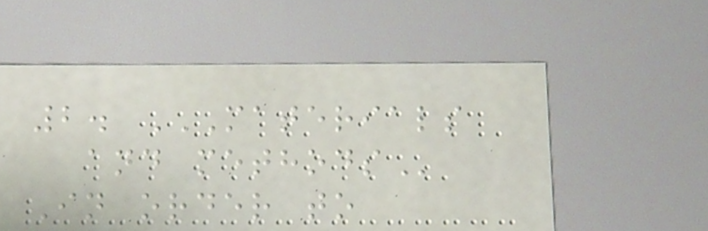2. MATERIALS
AND METHODS
In order to
